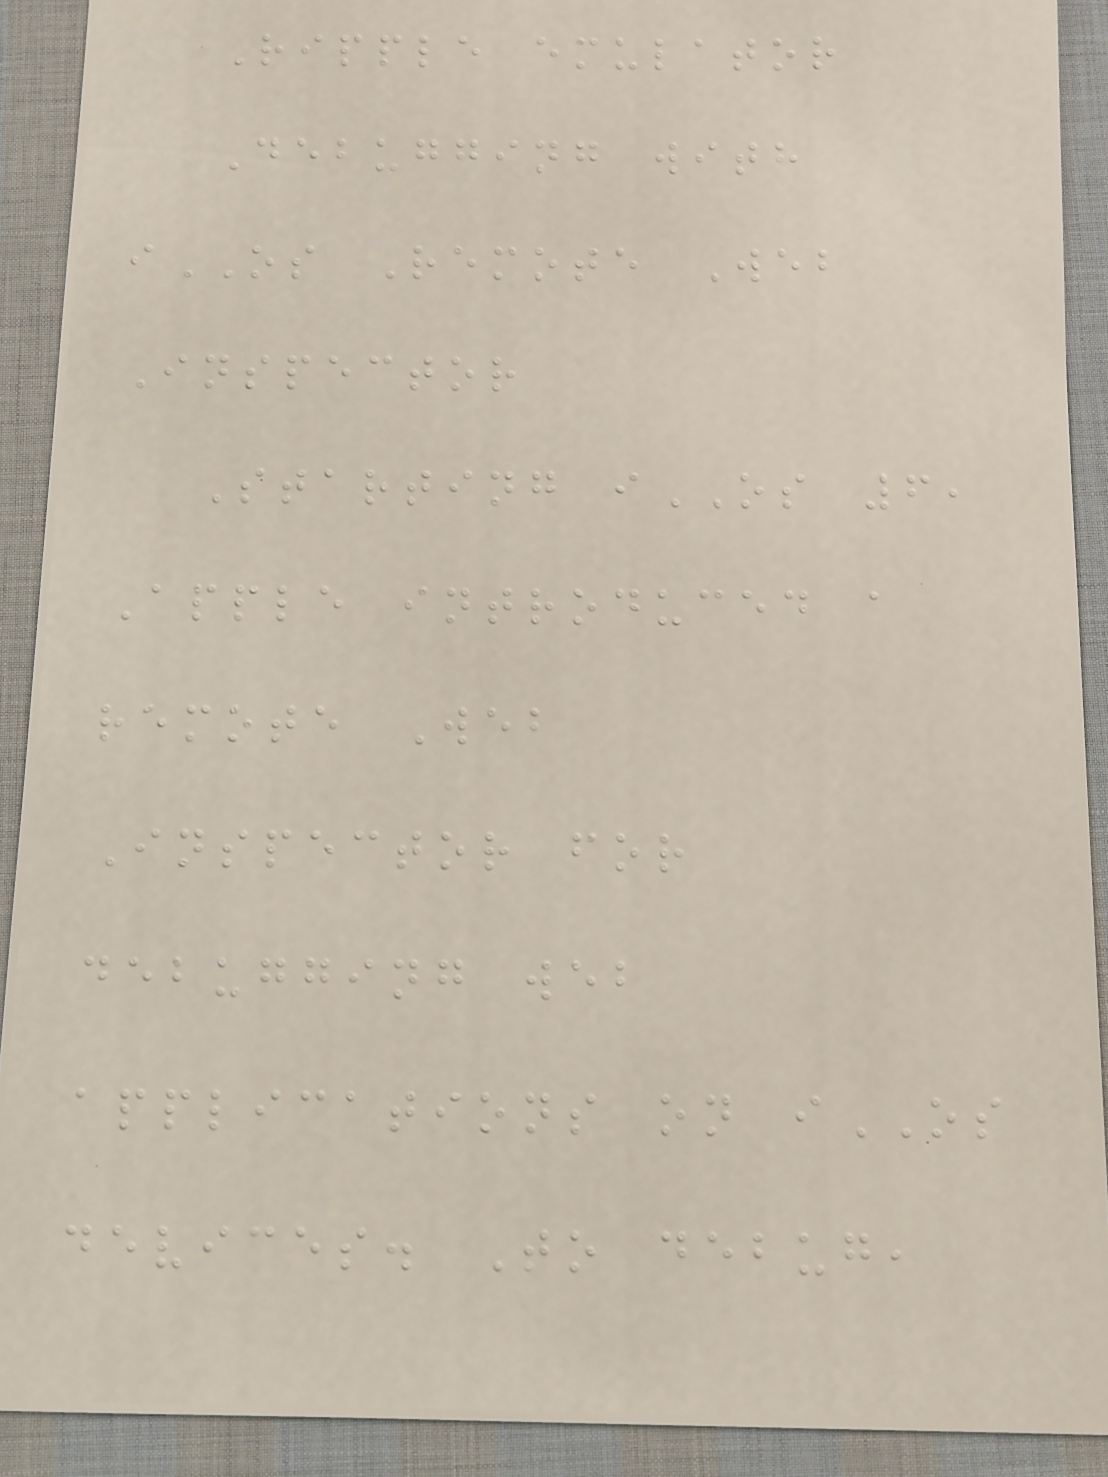Ripple emulator
Debugging with
iOS Remote Web
Inspector
Starting iOS 6,
Apple introduced a
remote Web
Inspector for
debugging web
applications on iOS
devices. To debug,
